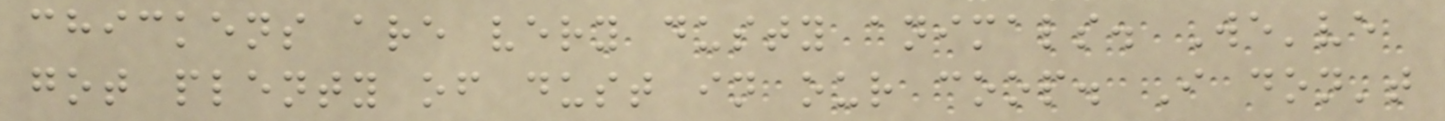chickens are very dusty animals. We've
got plenty of dust in our coop. I don't
